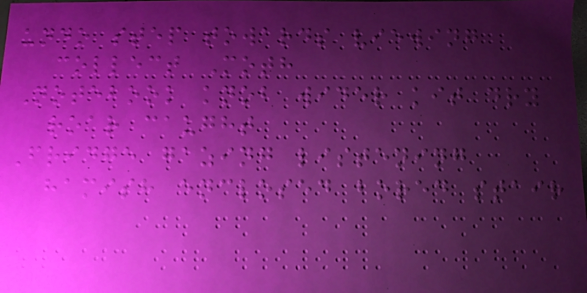undo step towards viewing
collect Moth
Notebook knob wider kit dry
roar caught
Fridge gazing listening
hamish enclosed bored stair
